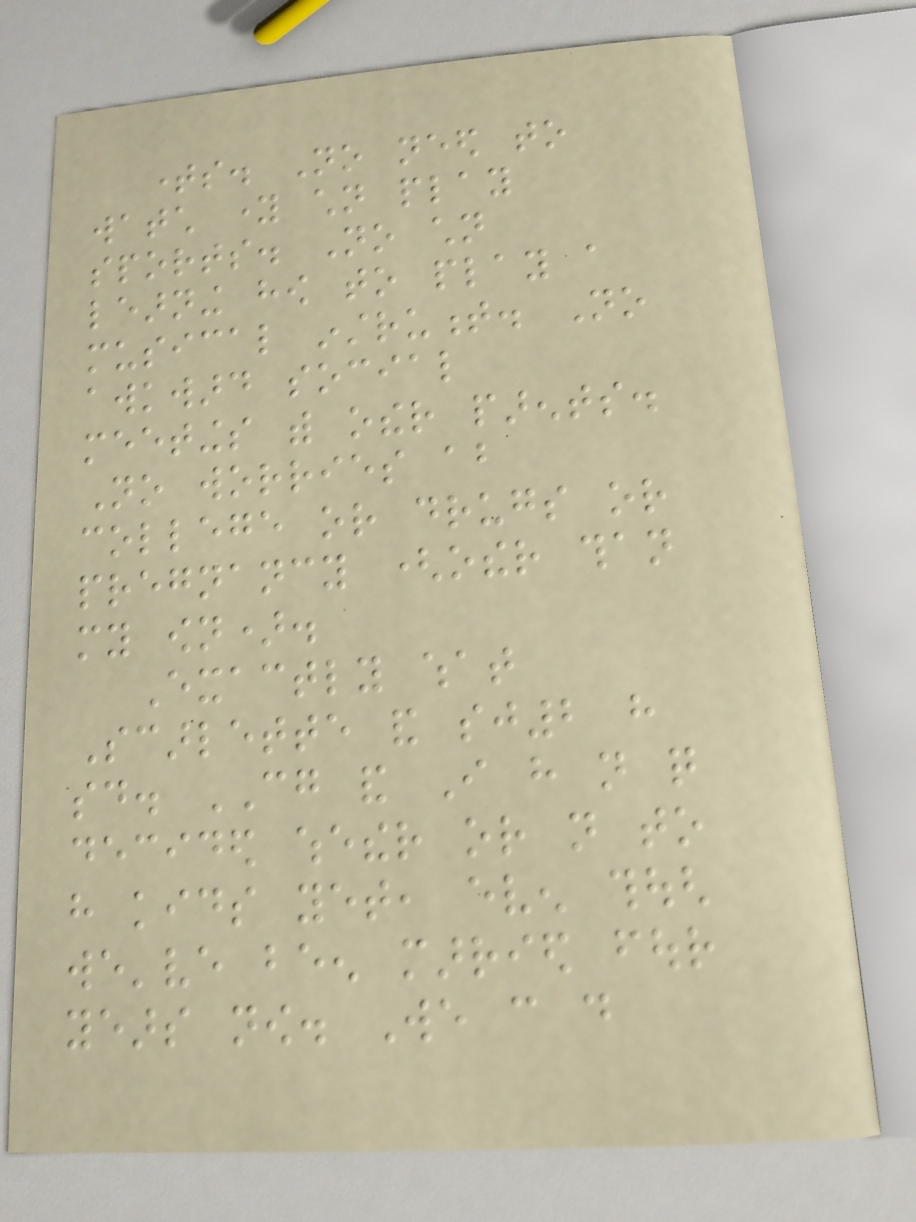times. No need to
watch young children play
sports. No children
learning how to play a
musical instrument. No
awkward social
meetings with other parents.
No worries about
college or drugs or
pregnancy (other than
my own).
Exactly what
Scarlette and sj2 have
said. CG and I have not quite
decided whether or not to
have kids yet, even though
we've been married four
years now. We can do
